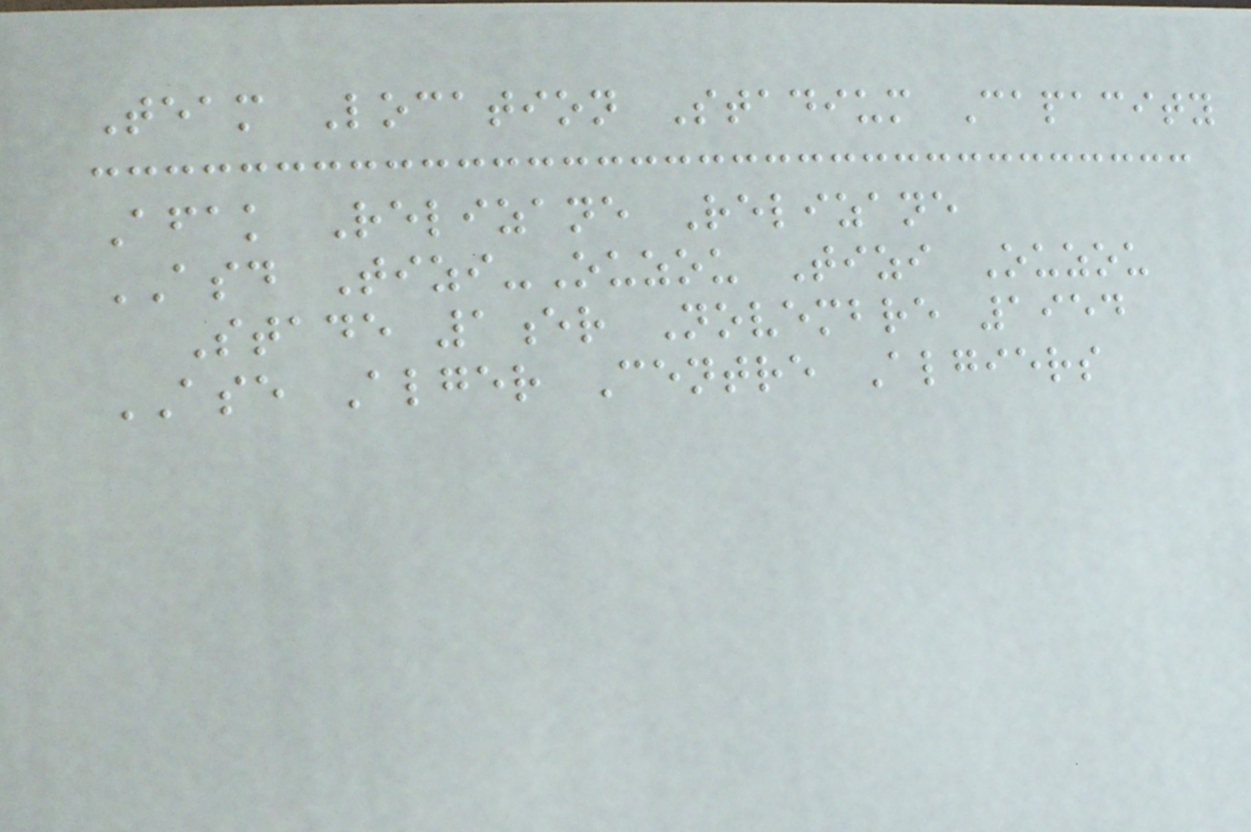Team Location Stadium Capacity
Afak Relizane Relizane
ASD Tizi-Ouzou Tizi Ouzou
Stade 1er Novembre 1954
ASE Alger Centre Algiers
